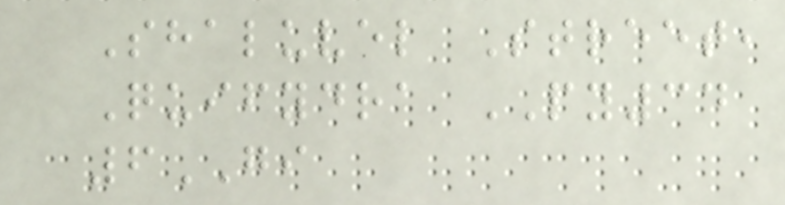Shaluvel Street,
Quifydra PY34
6GI
